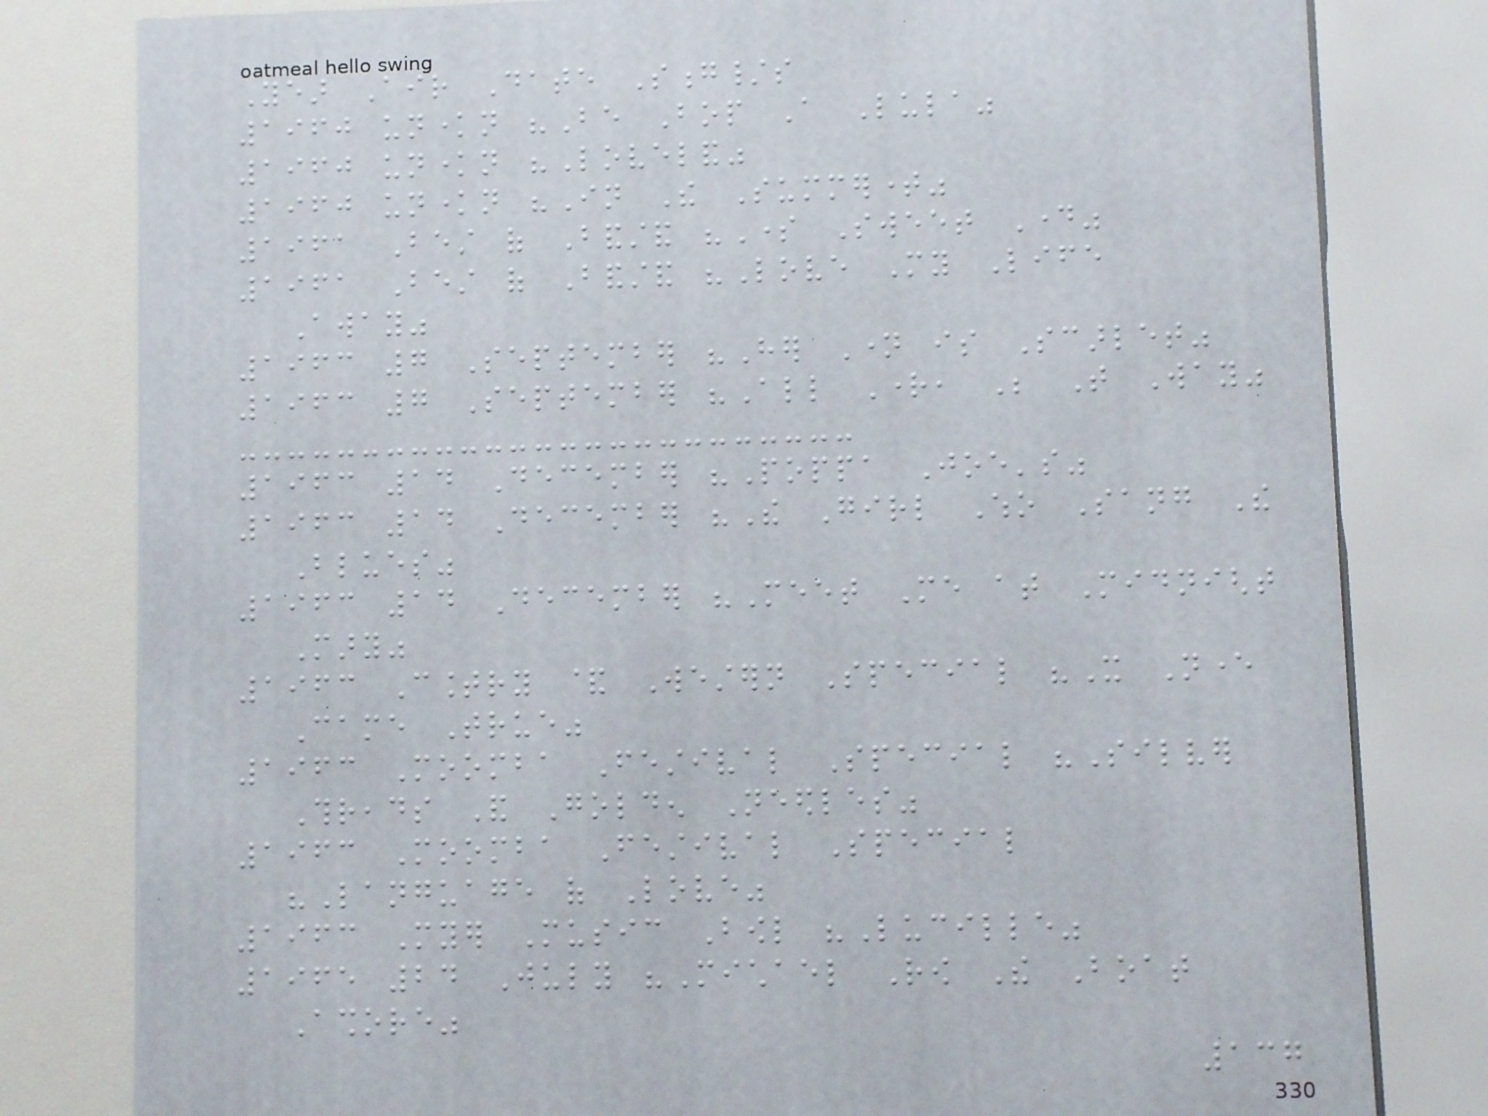Year Air Date Song/s
1960 unknown "Be Bop A Lula"
1960 unknown "Loveland"
1960 unknown "In The Summertime"
1961 Best of Bandstand "Some Sweet Day"
1961 Best of Bandstand "Love My Life
Away"
1963 7 September "Her Name is Scarlet"
1963 7 September "All Right, Be That Way"
1963 14 December "Poppa Joe's"
1963 14 December "The Girl Who Sang The
Blues"
1963 14 December "Meet Me at Midnight
Mary"
1963 Country & Western Special "It Never
Came True"
1963 Moomba Festival Special "Silver
Threads And Golden Needles"
1963 Moomba Festival Special
"Language of Love"
1963 Myer Music Bowl "Lucille"
1965 24 July "Michael Row The Boat
Ashore"
137
